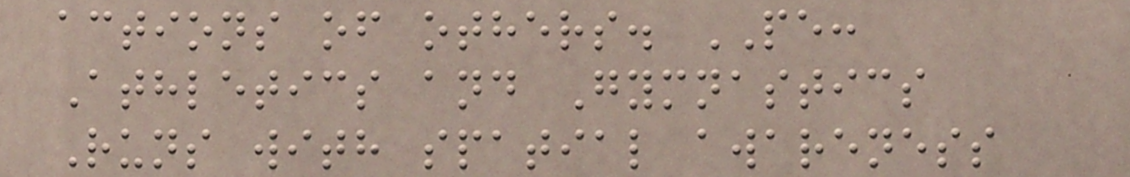actions of others. PE:
Athletics and Gymnastics
Runs with spatial awareness
